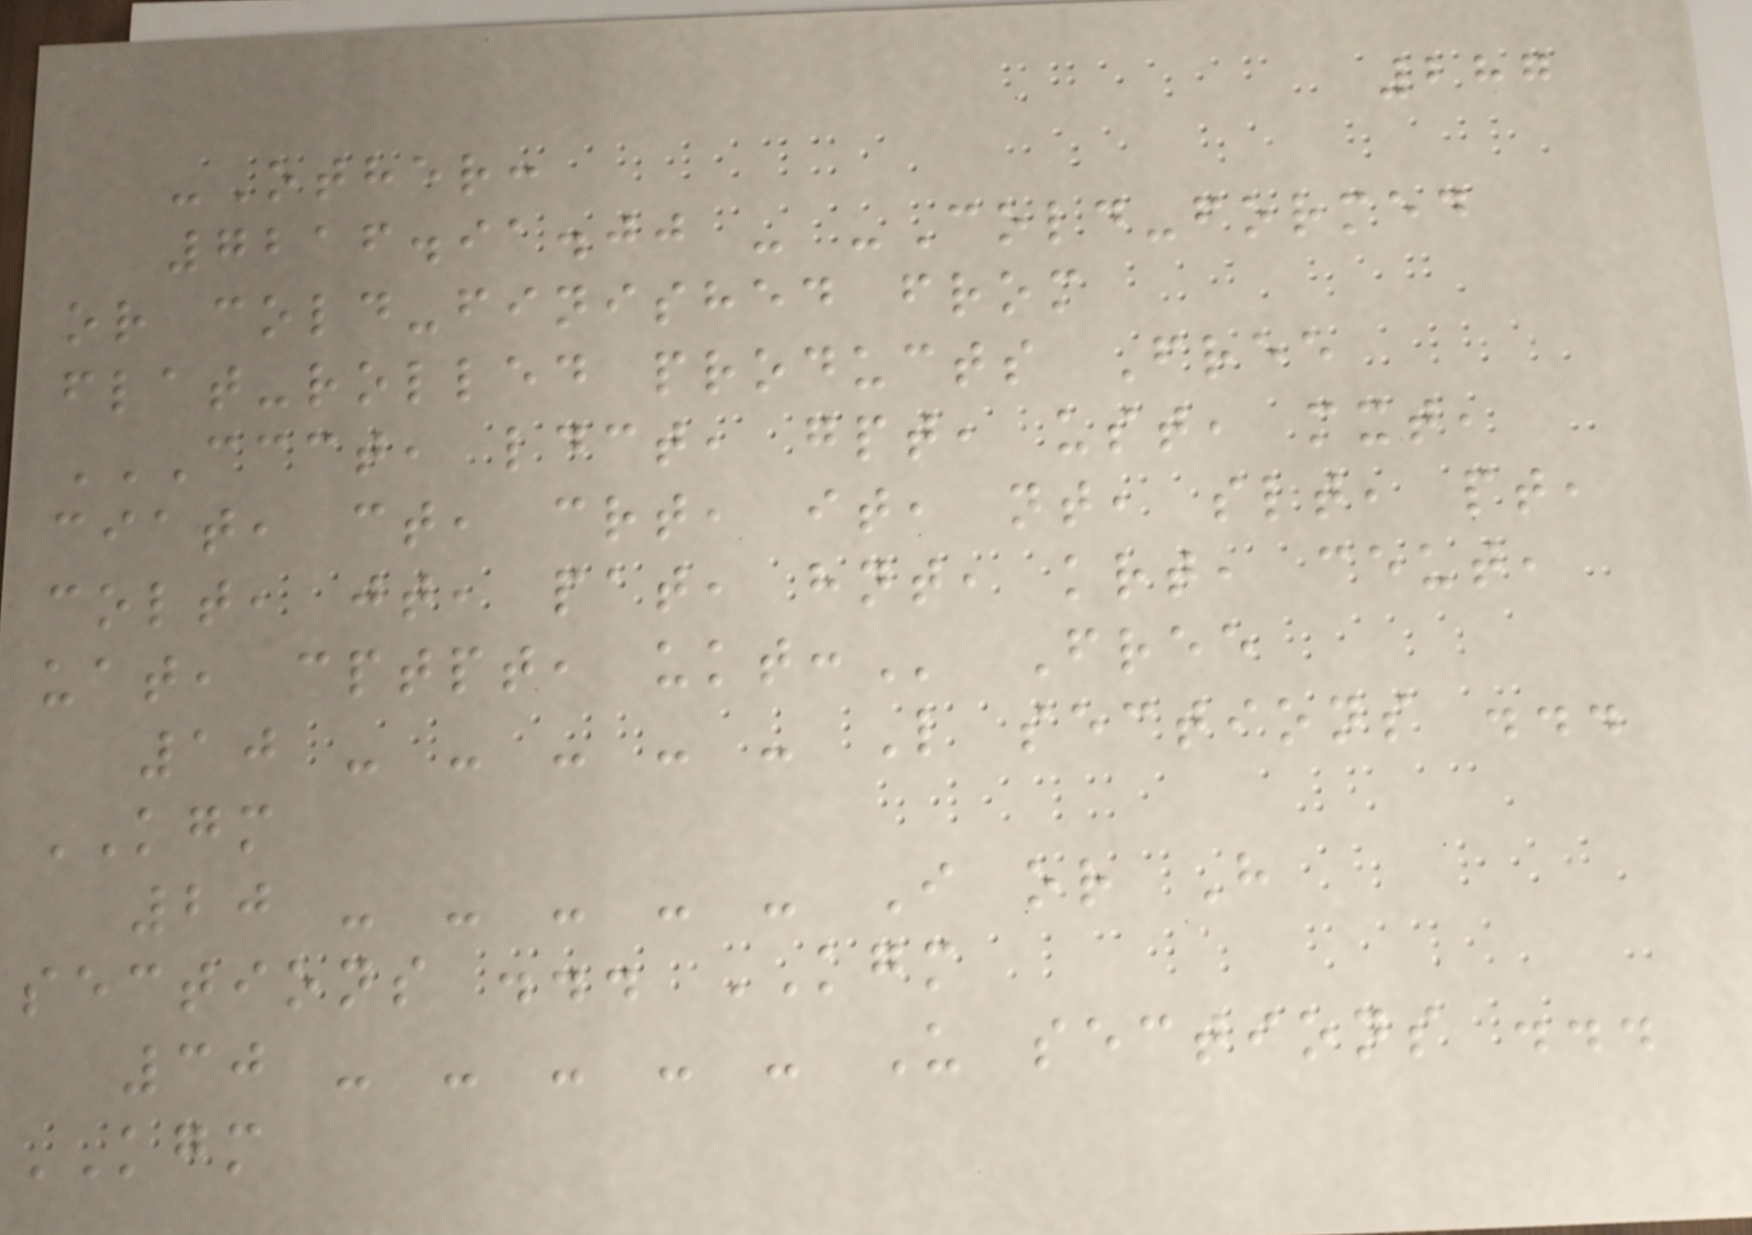287
-Other:
7216.91.00 - -Cold-formed
or cold-finished from
flat-rolled products Free
CCCT, LDCT, GPT, UST, MXT,
CIAT, CT, CRT, IT, NT, SLT, PT,
COLT, JT, PAT, HNT, KRT, CEUT,
UAT, CPTPT, UKT: Free
10 - - - - - L sections ...
KGM
20 - - - - - I or H
sections ... KGM
30 - - - - - U sections ...
KGM
